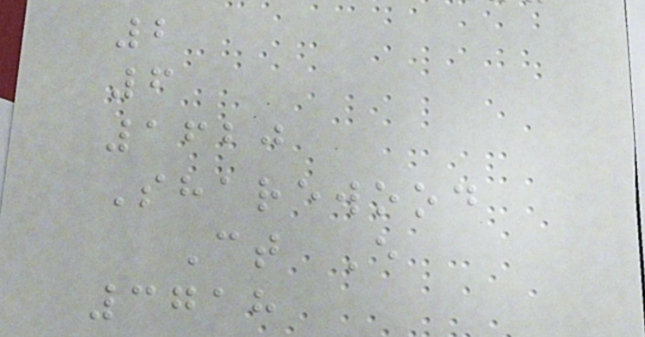2
6
1620
Sharewood
Ct E
3718
